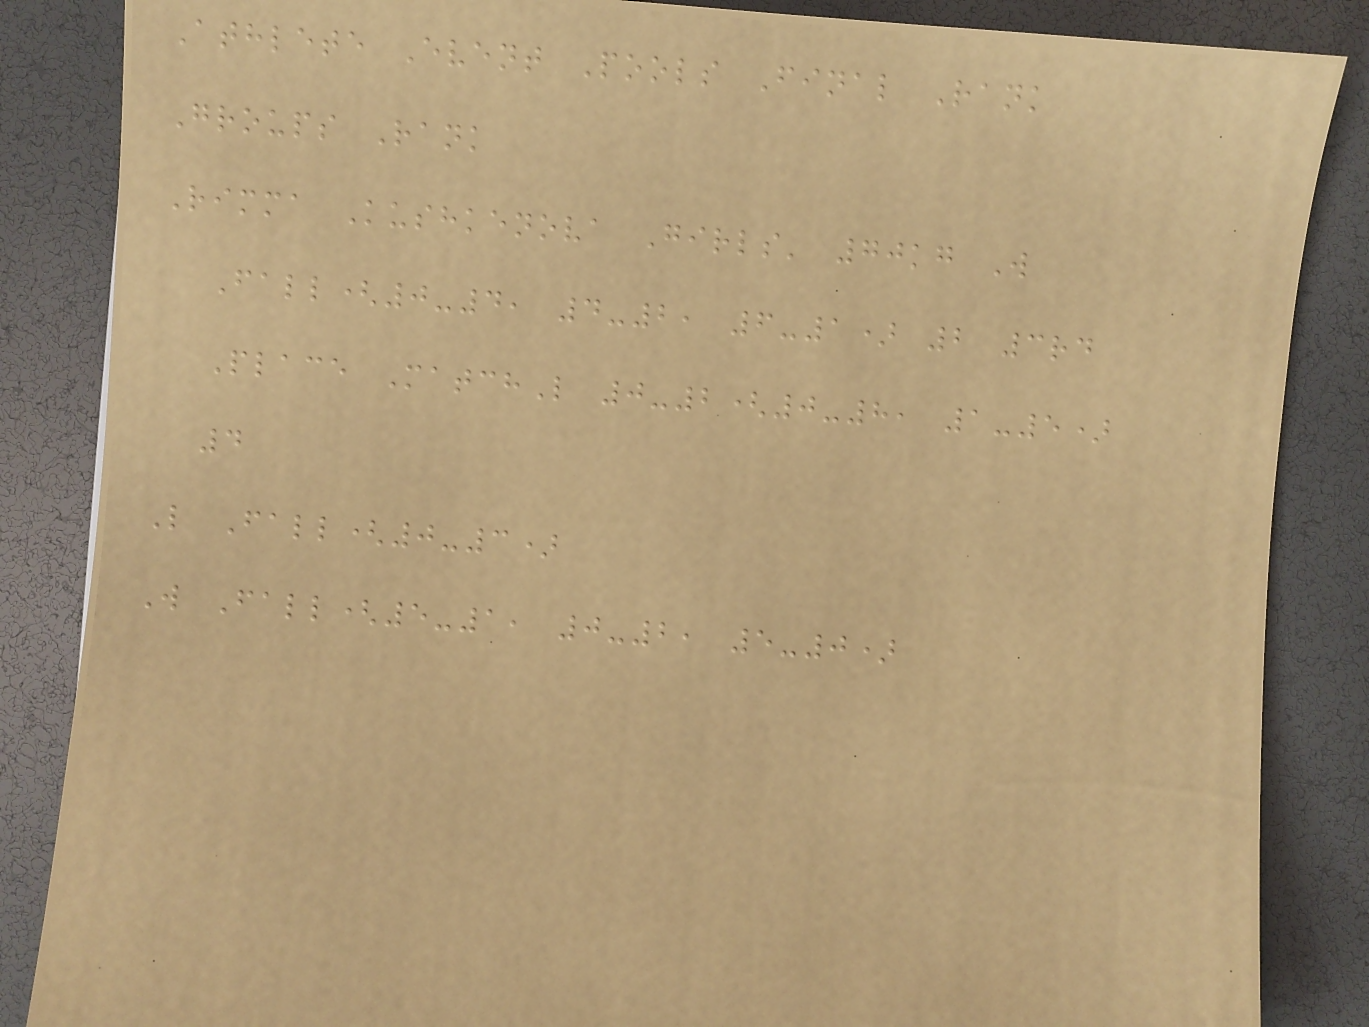Athlete Event Pools Final Rank
Groups Rank
Rimma Kushkenova Girls' 70kg W
Fall(0-4, 4-2, 6-1) 2 3rd
Place MatchL 0-2(0-8, 1-5)
4
L Fall(0-3)
W Fall(5-1, 0-2, 5-0)
